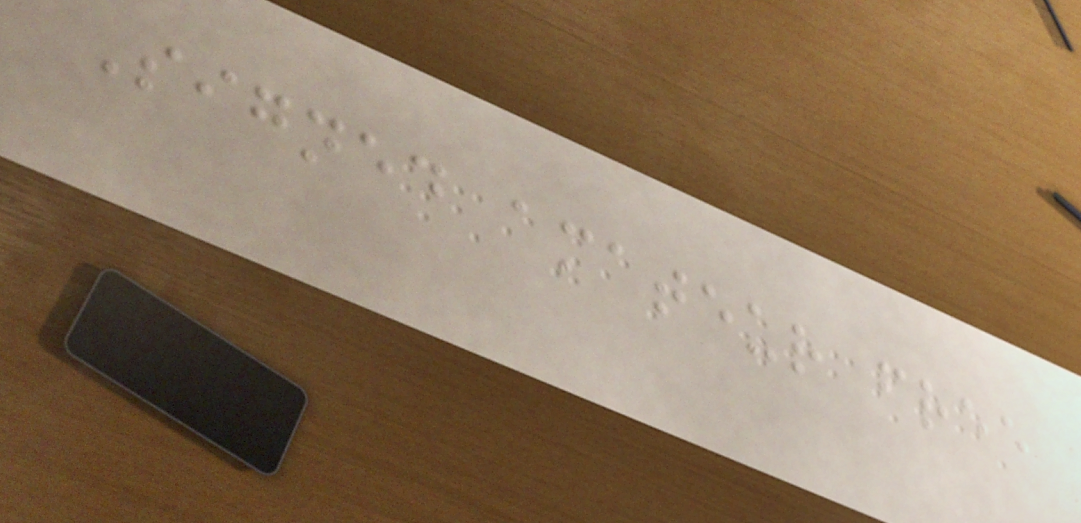Signed amateur free
